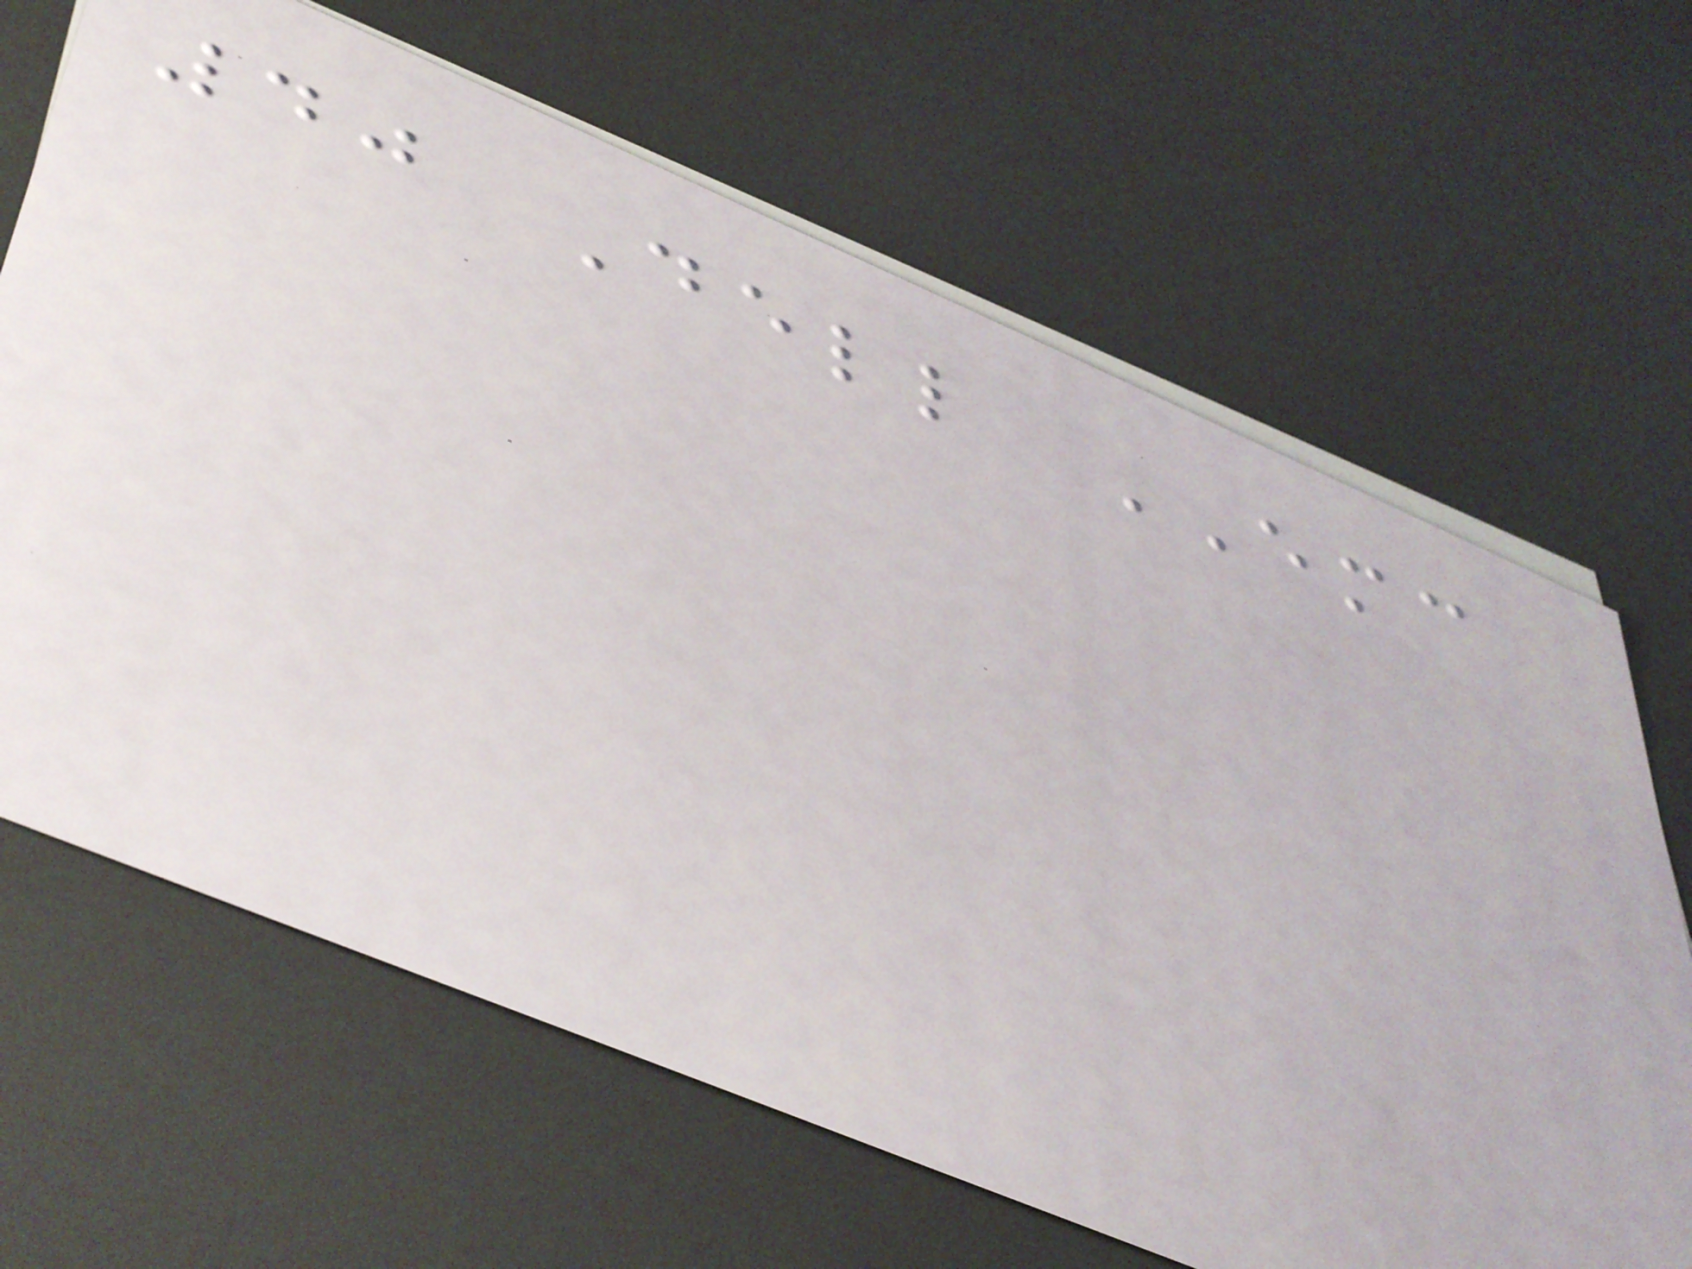40 Dell EMC
